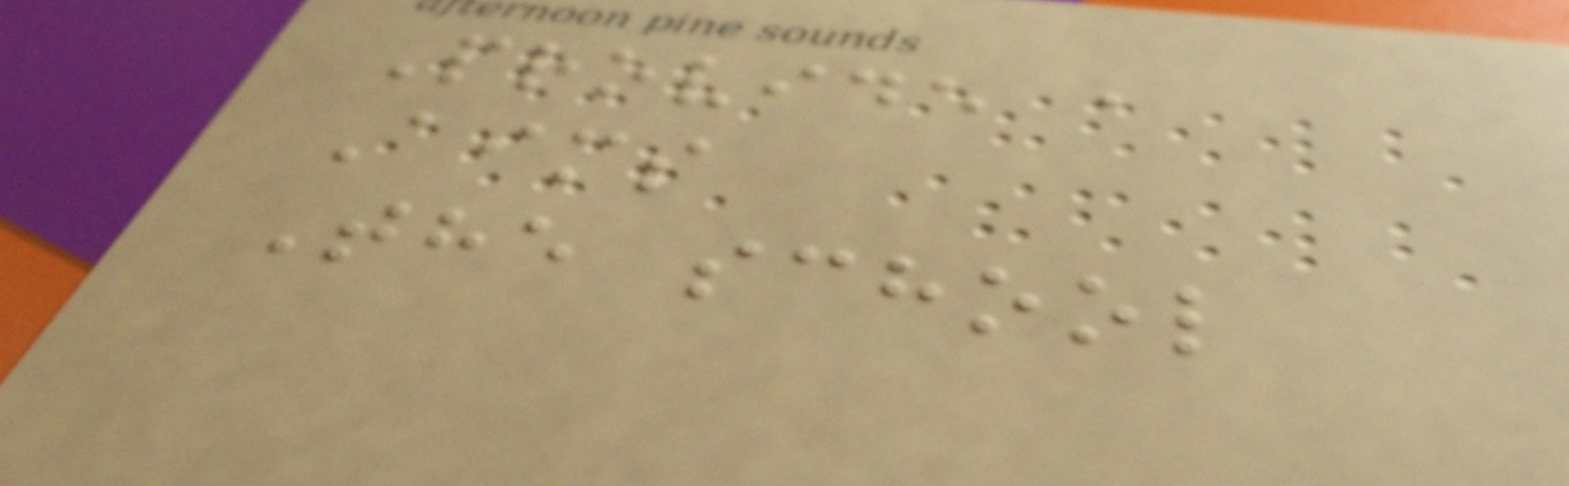Provide a
Aims
The school
